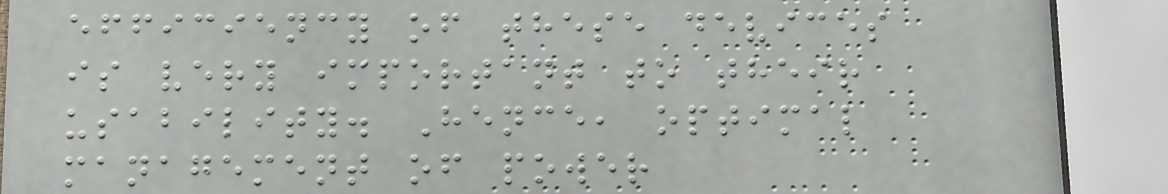efficiency of these devices
is very important to their
usability. Hence, optimal
management of power
